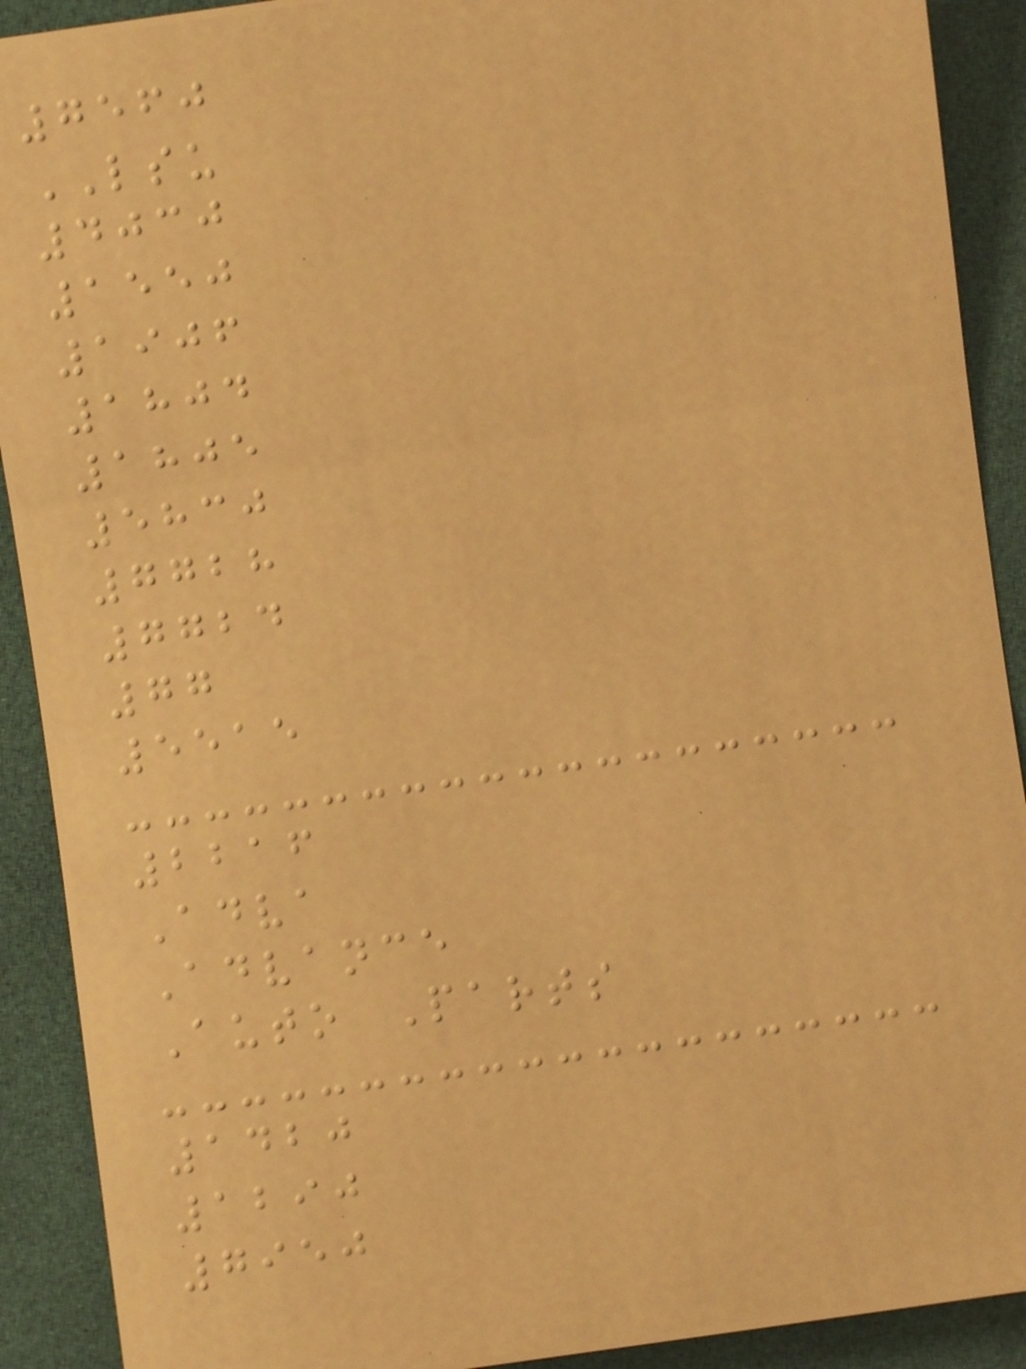7560
LSU
4030
1550
1906
1804
1805
5830
7728
7724
77
5515
2216
Adva
Advance
Auto Parts
1420
1290
7950
